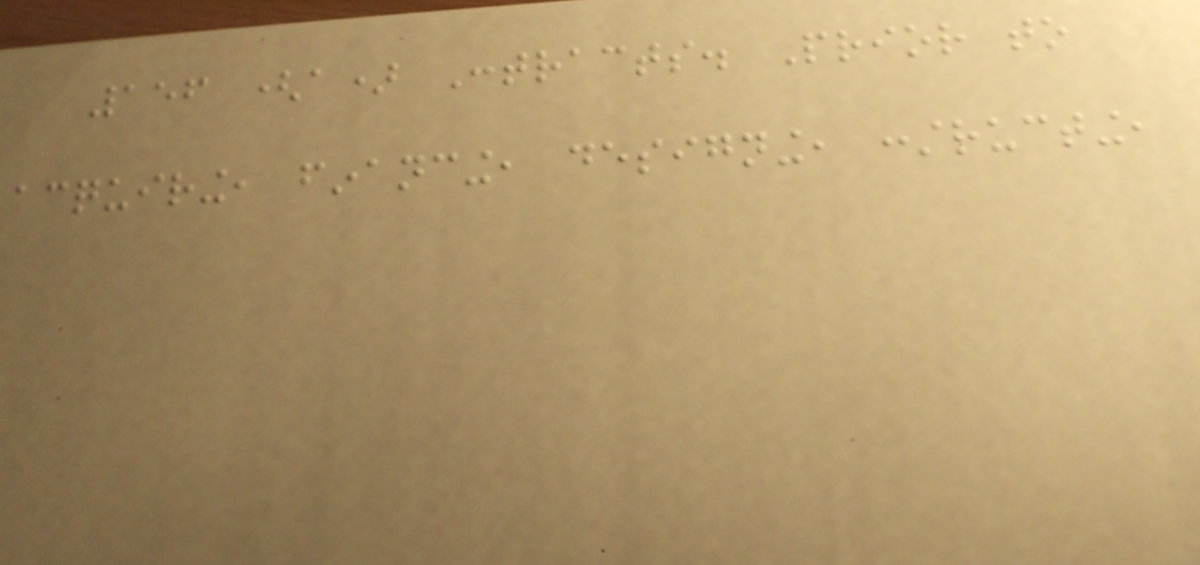156 (a) Contracts. Prior to
acquiring, financing, designing, constructing,
